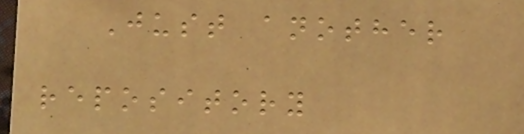Just another
repository
